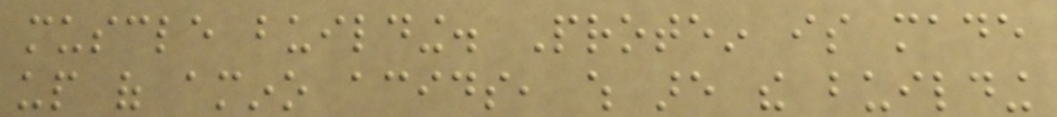muscle building. Protein is made
up of amino acids, which are the building
